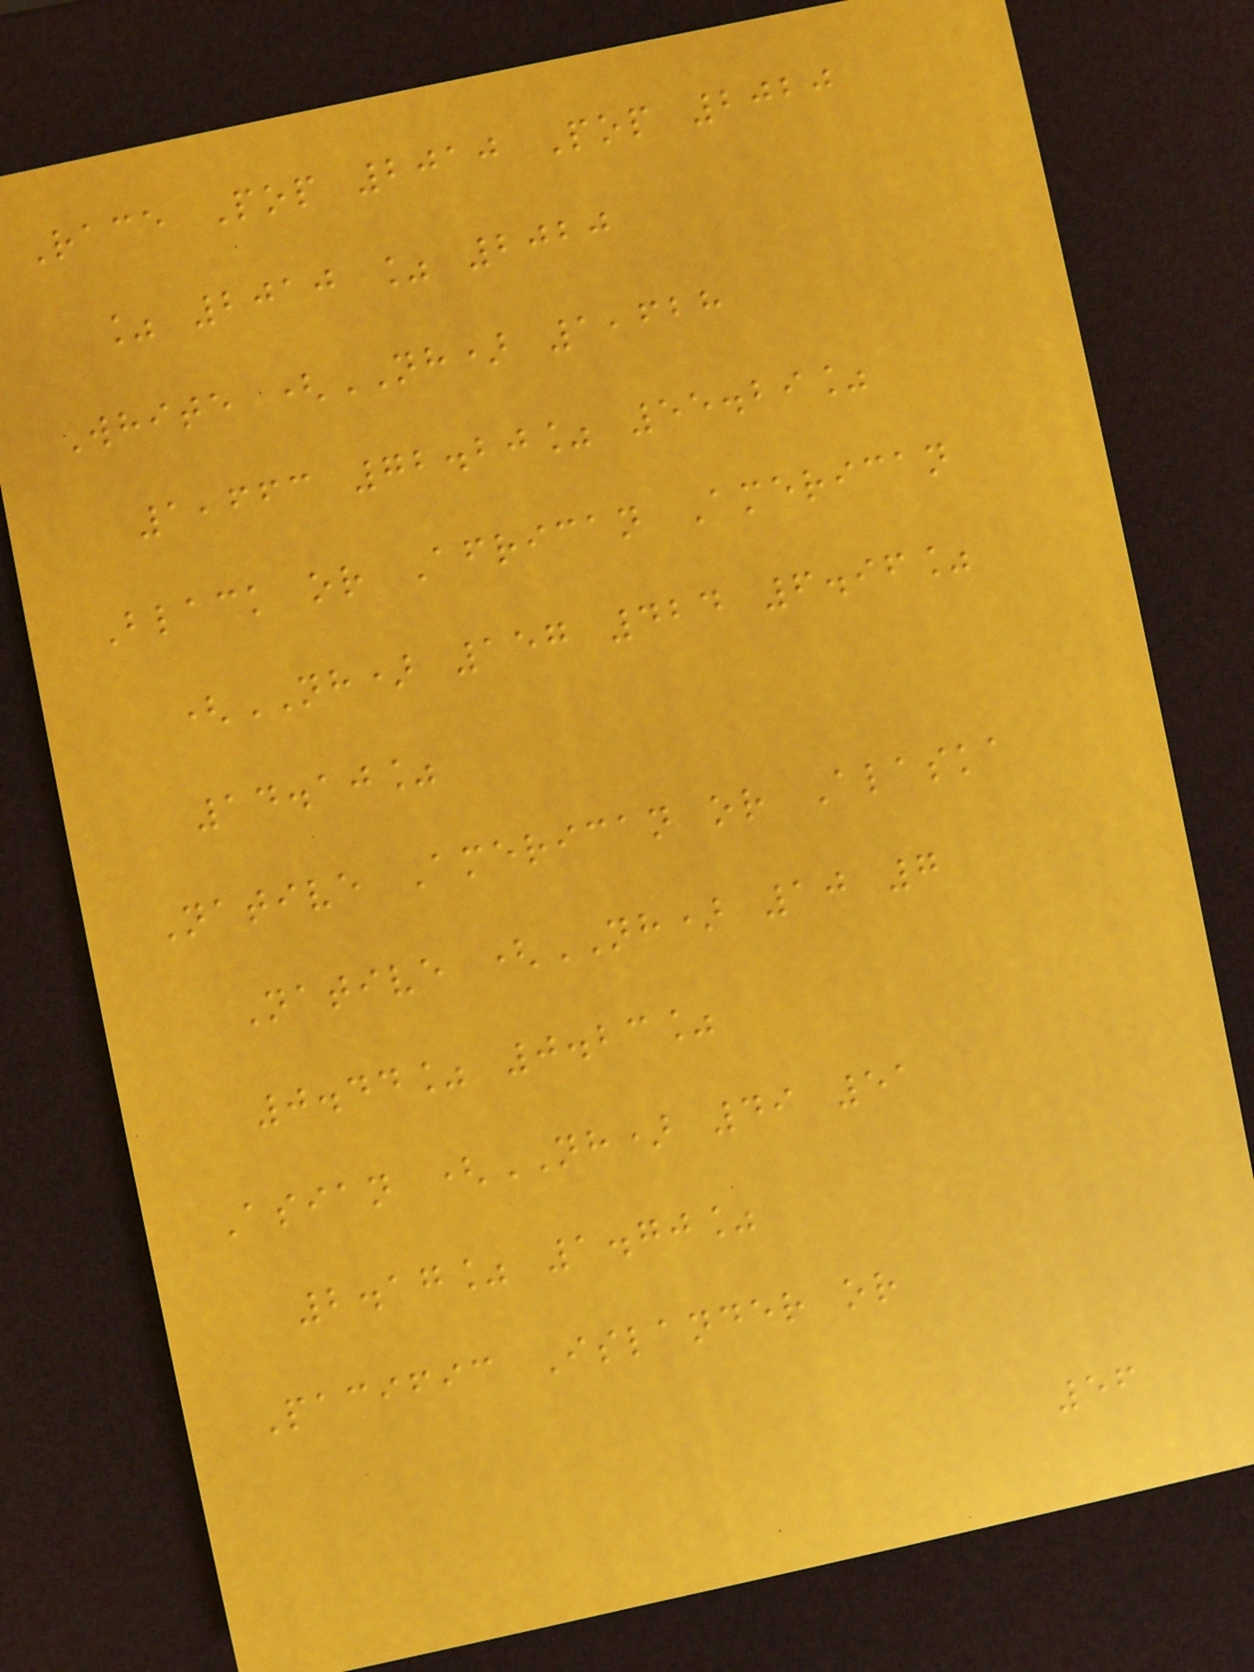Race Pop 2010 Pop 2020
% 2010 % 2020
White (NH) 1,628
1,663 72.20% 55.29%
Black or African American
(NH) 157 424 6.96%
14.10%
Native American or Alaska
Native (NH) 10 7
0.44% 0.23%
Asian (NH) 49 51
2.17% 1.70%
Pacific Islander or
56
